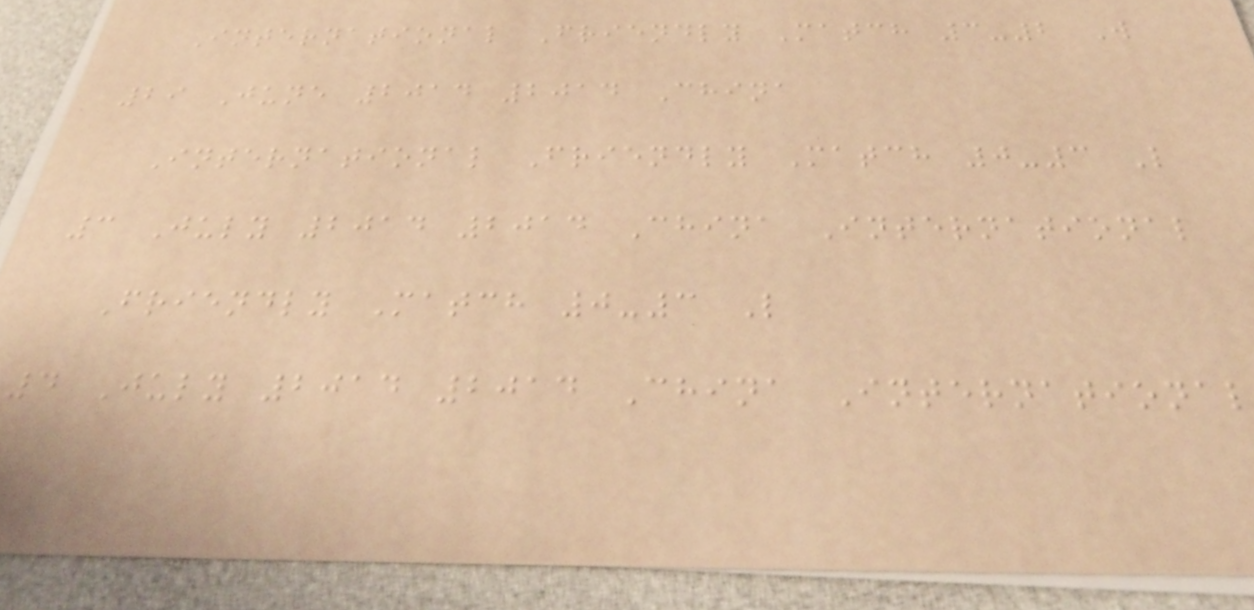International Friendly Match 3-2 W
29 June 2014 2014 China
International Friendly Match 0-3 L
3 July 2014 2014 China International
Friendly Match 0-3 L
4 July 2014 2014 China International
